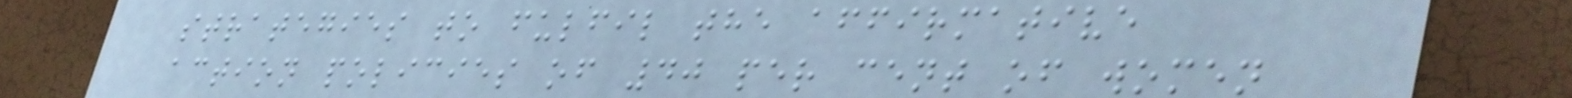strategies to fulfil the affirmative
action policies of 40 per cent of women
